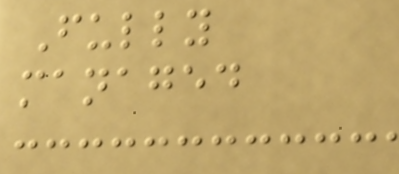Fully
managed
